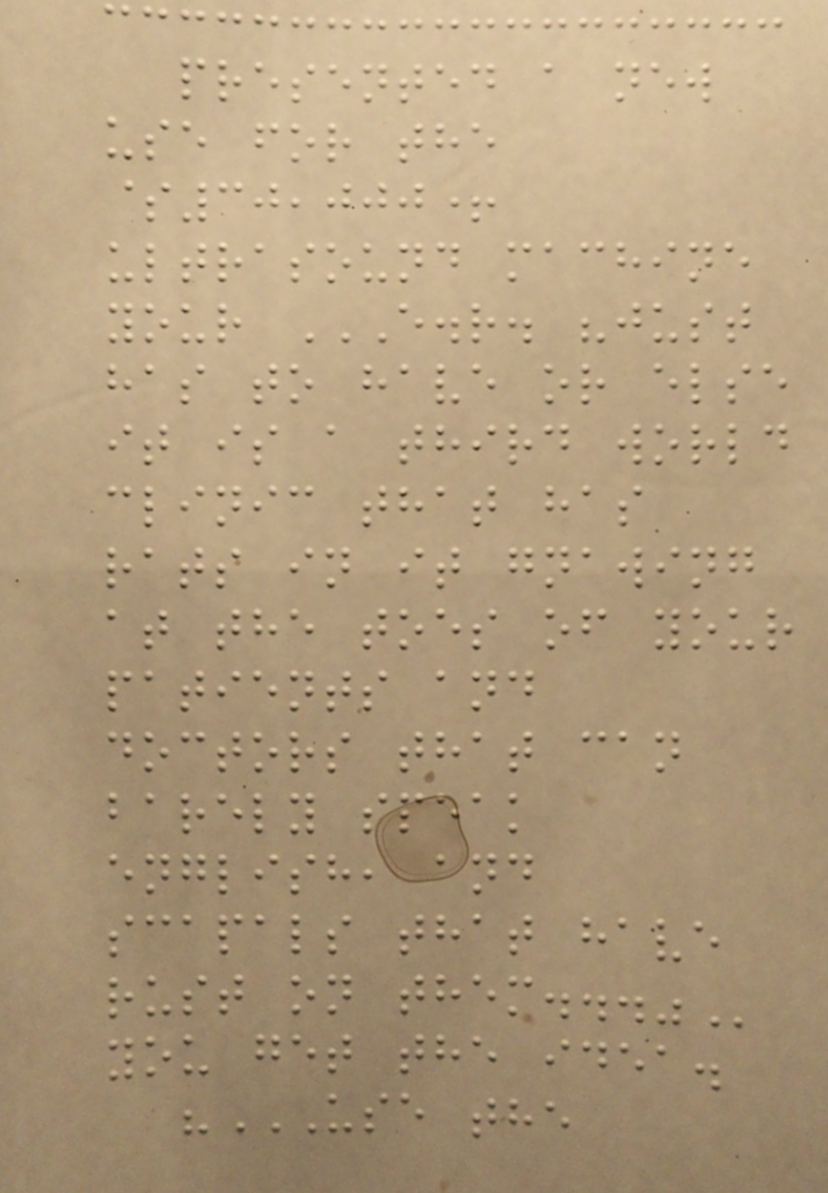presented a new
use for the
$30,000+
ultrasound machine
your E.R. "JUST
HAS TO HAVE OR ELSE
IT IS A THIRD WORLD
CLINIC THAT HAS
RATS IN IT GNAWING
AT THE TOES OF YOUR
PATIENTS AND
DOCTORS THAT CAN
BARELY SPEAK
ENGLISH, AND
SCAPALS THAT HAVE
RUST ON THEM..."
you get the idea.
"USE THE
